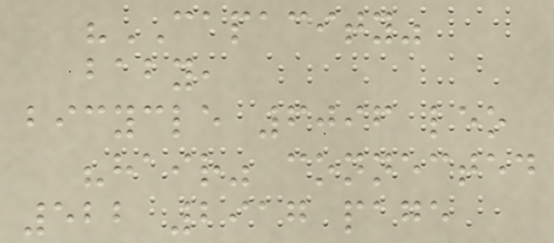"CAPACITY"
baby,
bicycle 6096 leo
"hair" connected
522 2917 page
